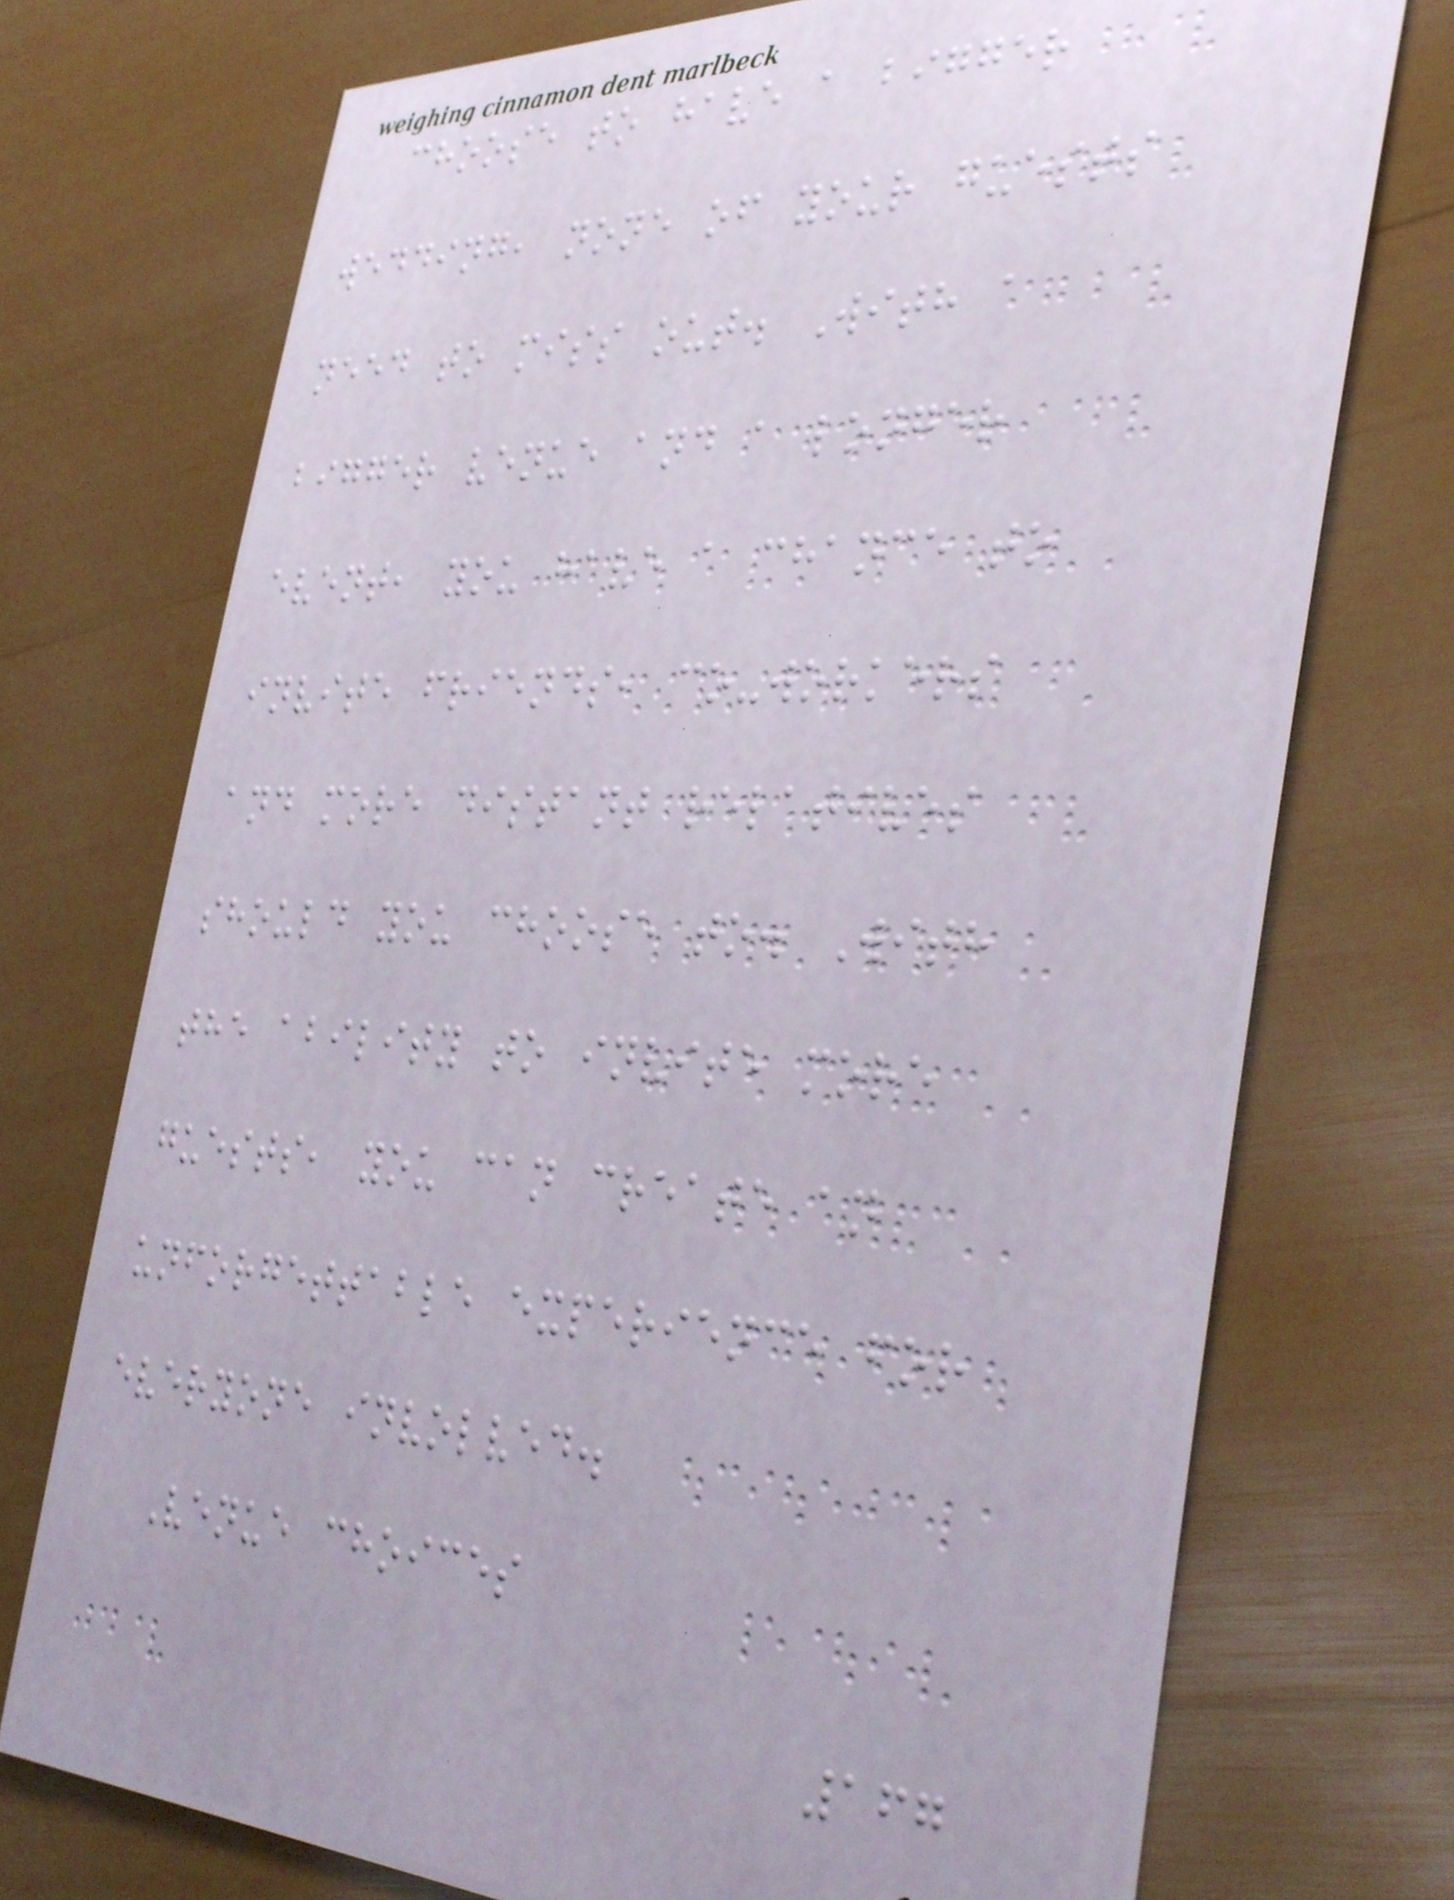choose to have a bigger
wedding, none of your guests
need to miss out. With a
bigger venue and a longer
event, you have a chance to
invite friends, co-workers
and more distant relatives
should you choose to. With
the ability to invite more
guests, you can create an
unforgettable experience for
everyone involved.
Venue choices
167
